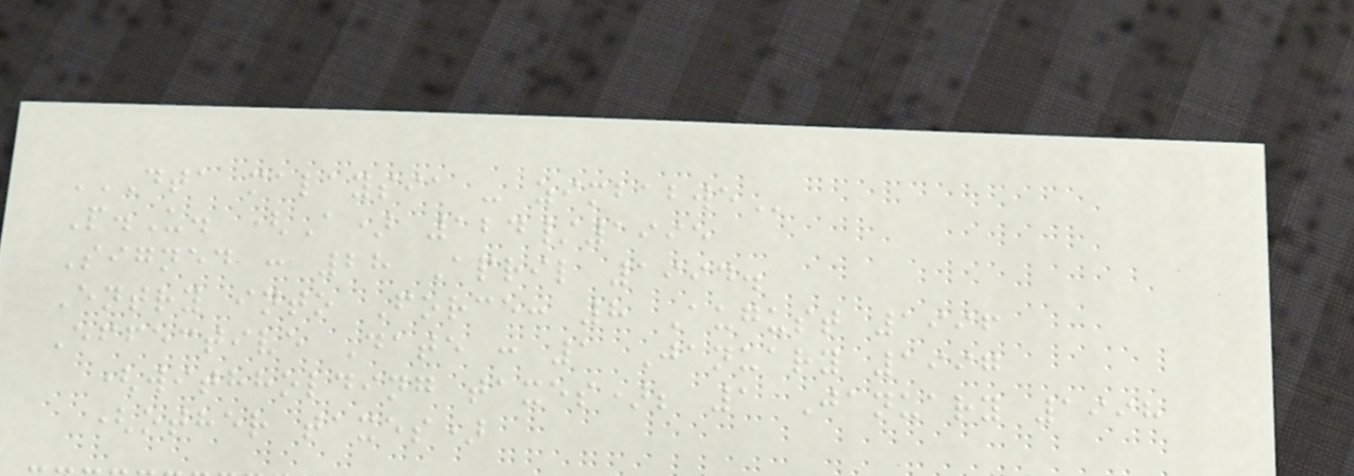DTA MALAYSIA - ZIMBABWE
P.U. (A) 124/1995
Signed : 28 April 1994.
Entry into Force: 8 August 1996
Effective Date : 1 January 1997
(withholding taxes); 1 January 1998
(other taxes)
